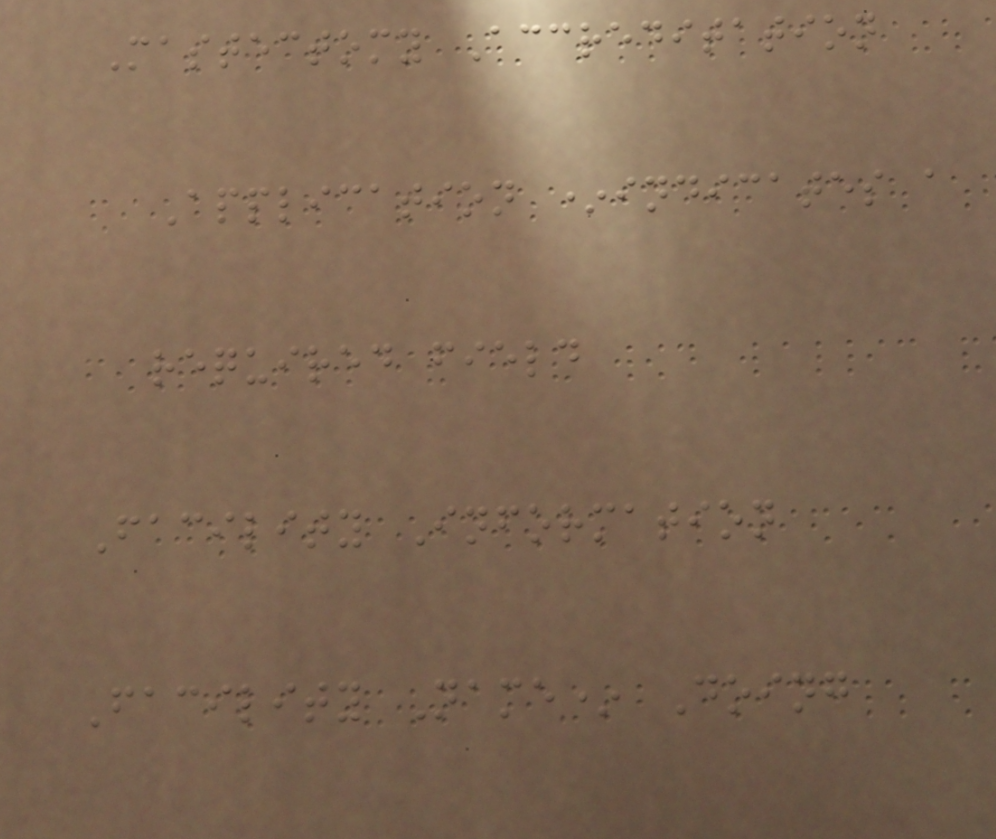Mastectomy Accreditation
Application *indicates a
required field
Facility Information
Facility Name* Doing
